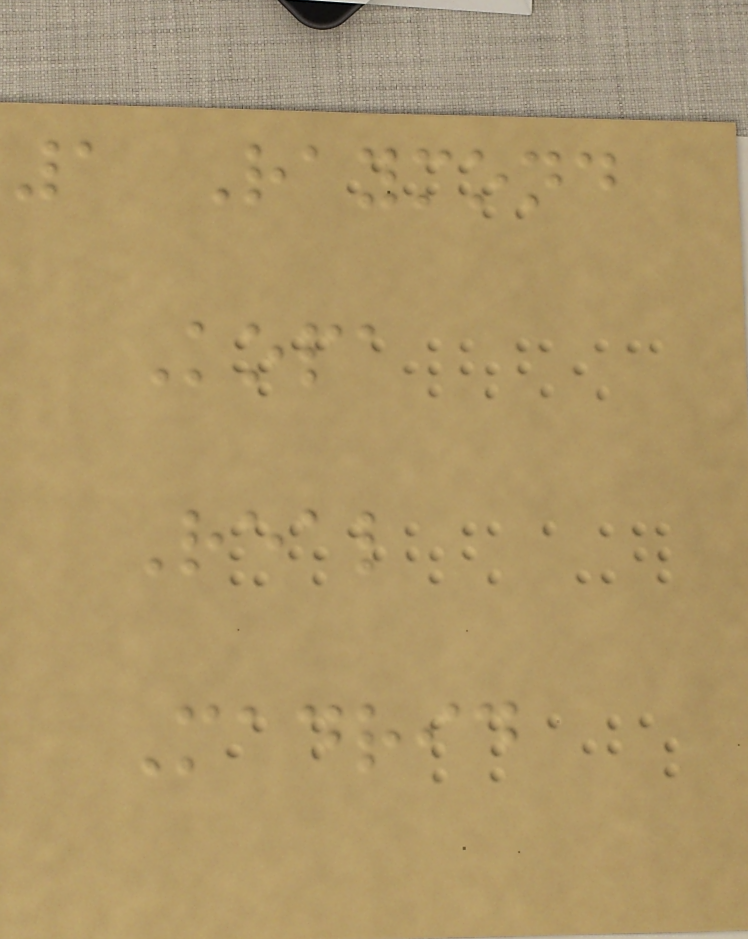1 Raymond
Kopa
Real
Madrid
